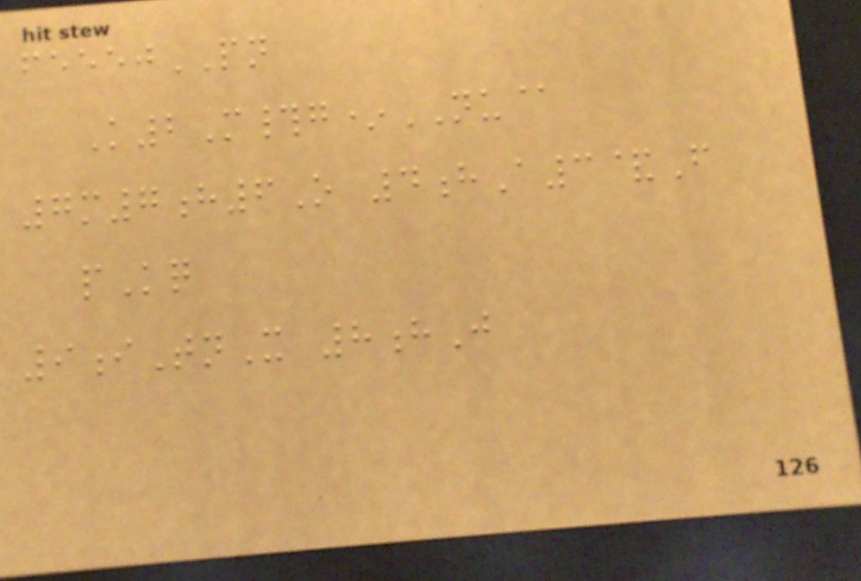feeejPN
K2M#g*NU@
7m7h6O 4hA3&F
pKq
9iTnX 8hJ
